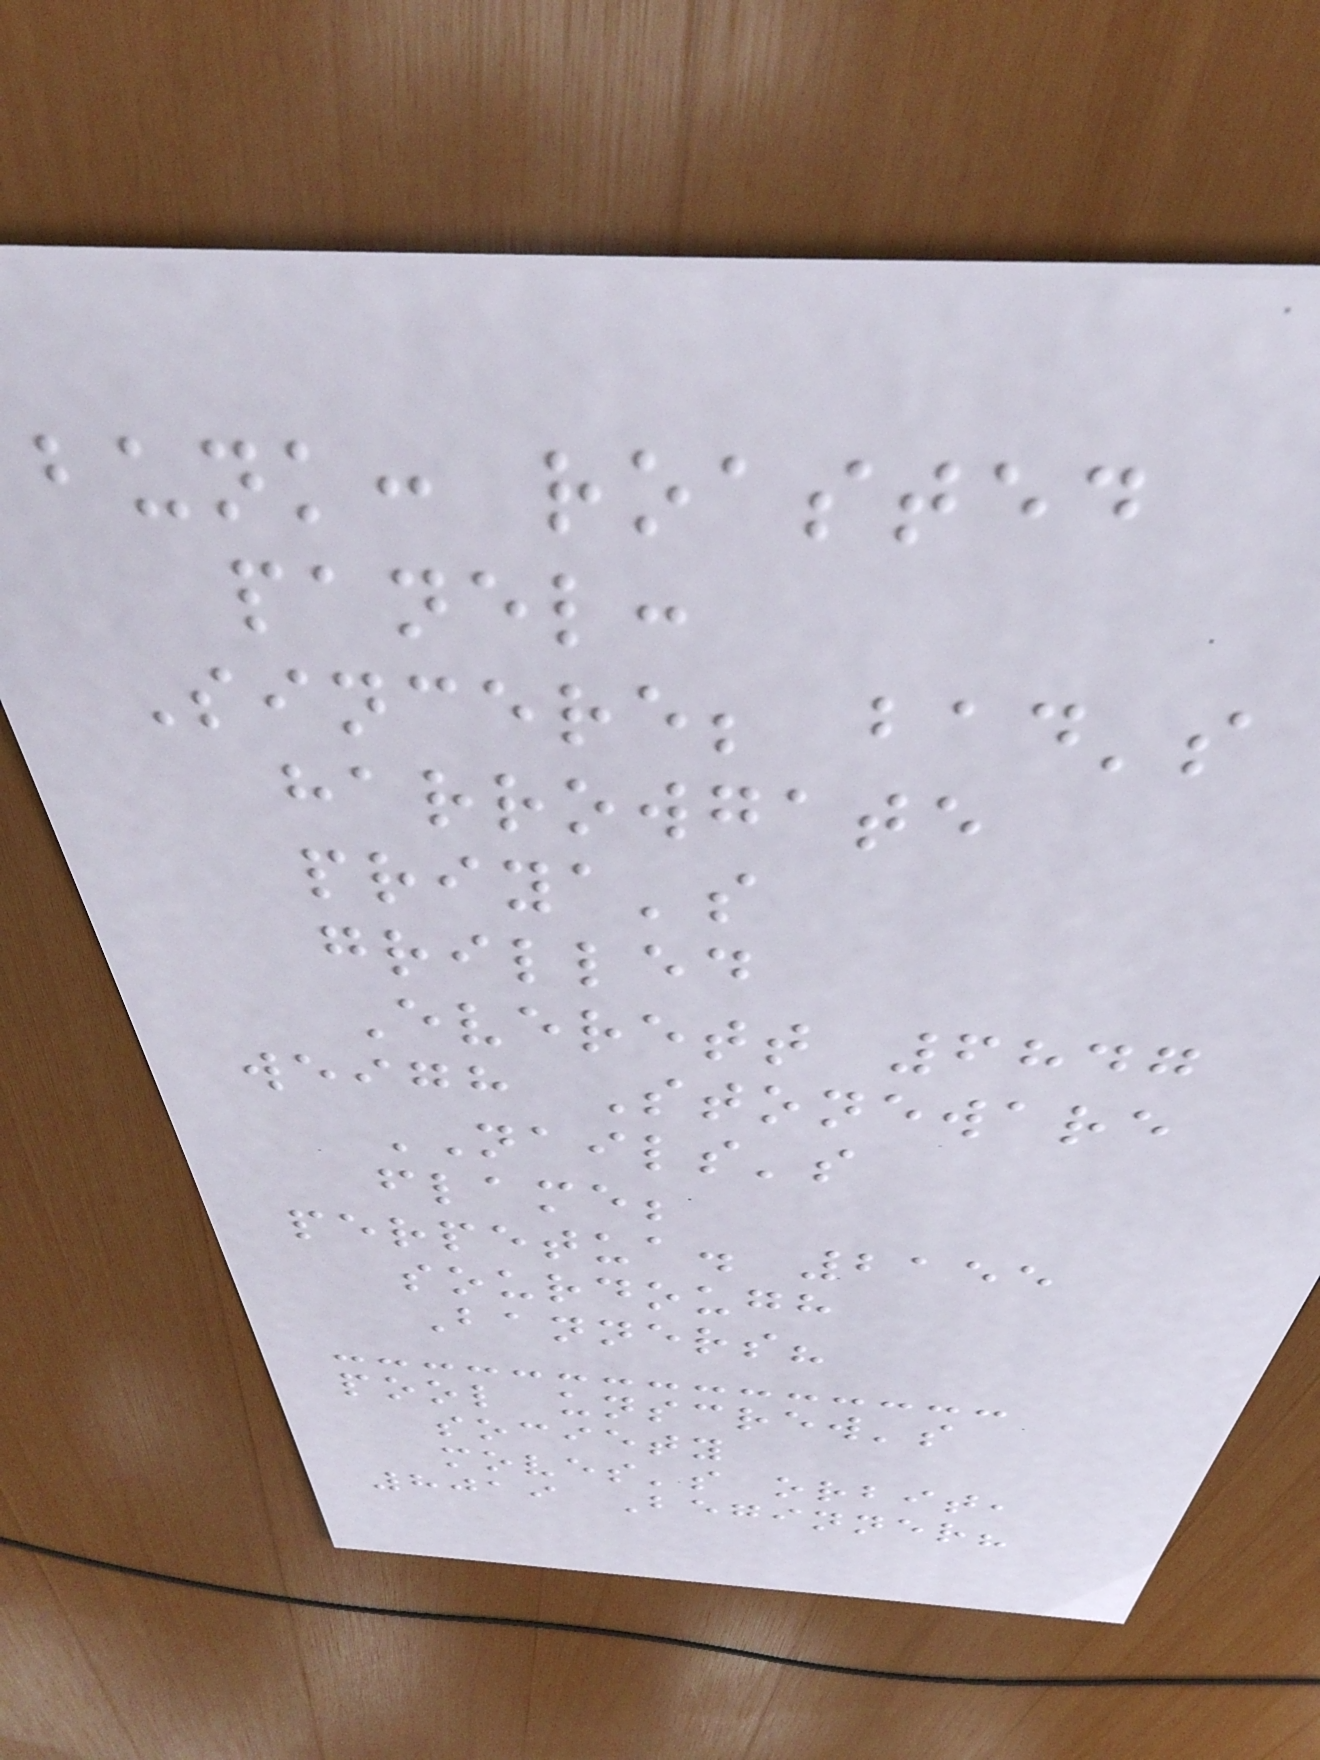bunk: roasted
panel:
Sincere; bad's
harrowgate
priya's
grilled
Everett 6847
weigh Stoneware
NAILS's
flame;
perpetua. 2155
sourdough
Banners?
pool unscrew's
society
moves's orbit,
8019 Beginner?
